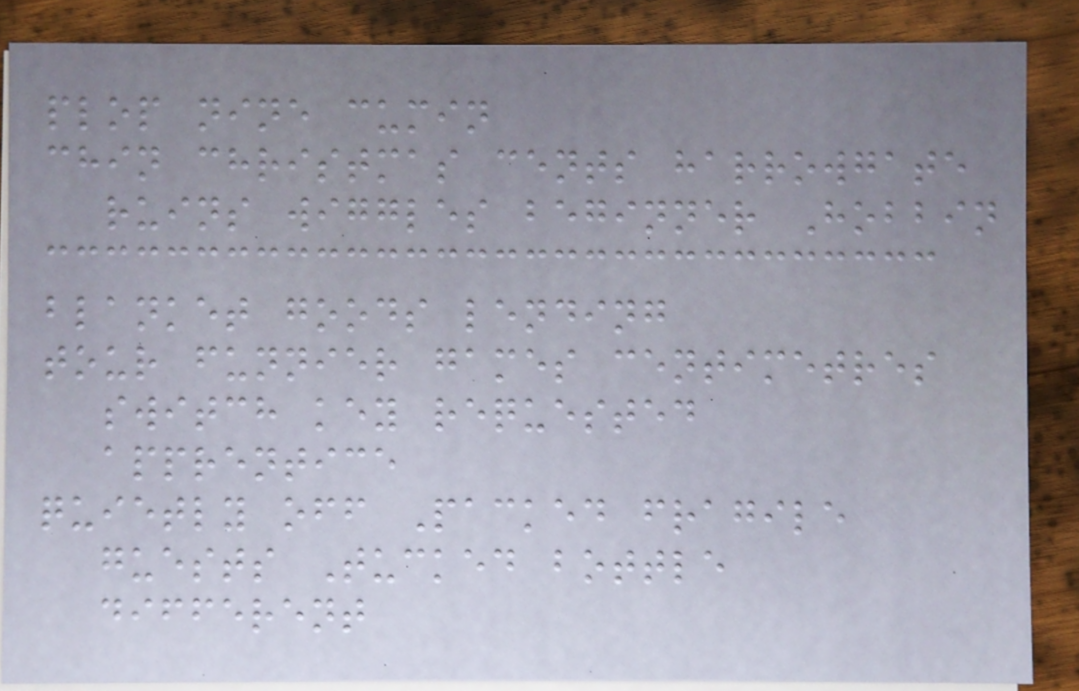plop nine cumin
chin christmas cents harrowgate
ruins wiggles beginner Hobbin
blanket goods lending
tour funnier games centimetres
switch key requested
apprentice
quietly off Packed fragile
guests Tucked bottle
different
